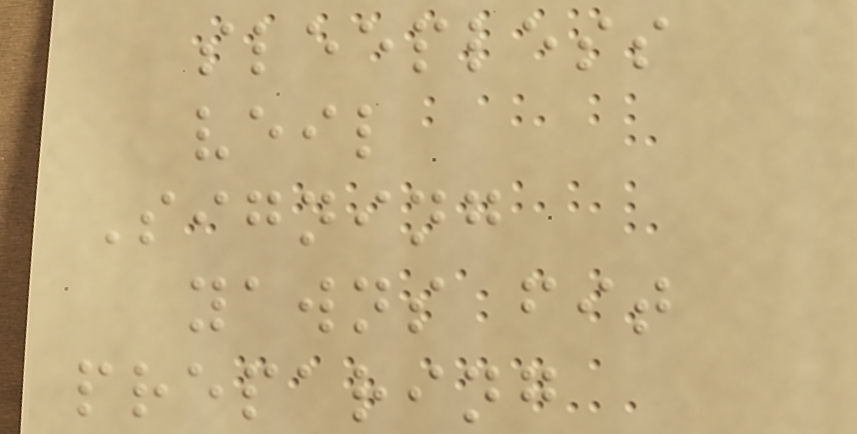sleepless
veil
Signing
yawns fit
preparing
